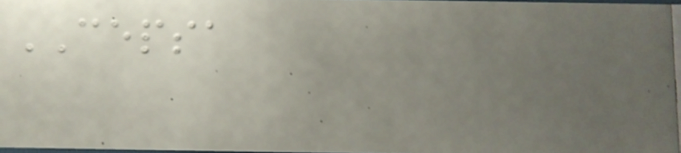CEPSA
